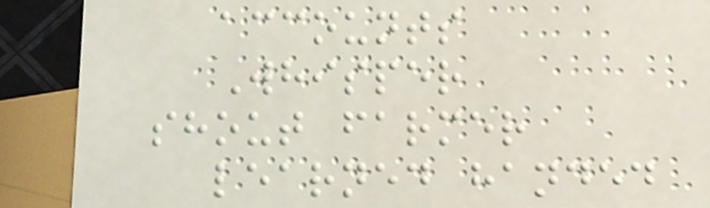accounts
Whisper
shout farmer
learned handed
